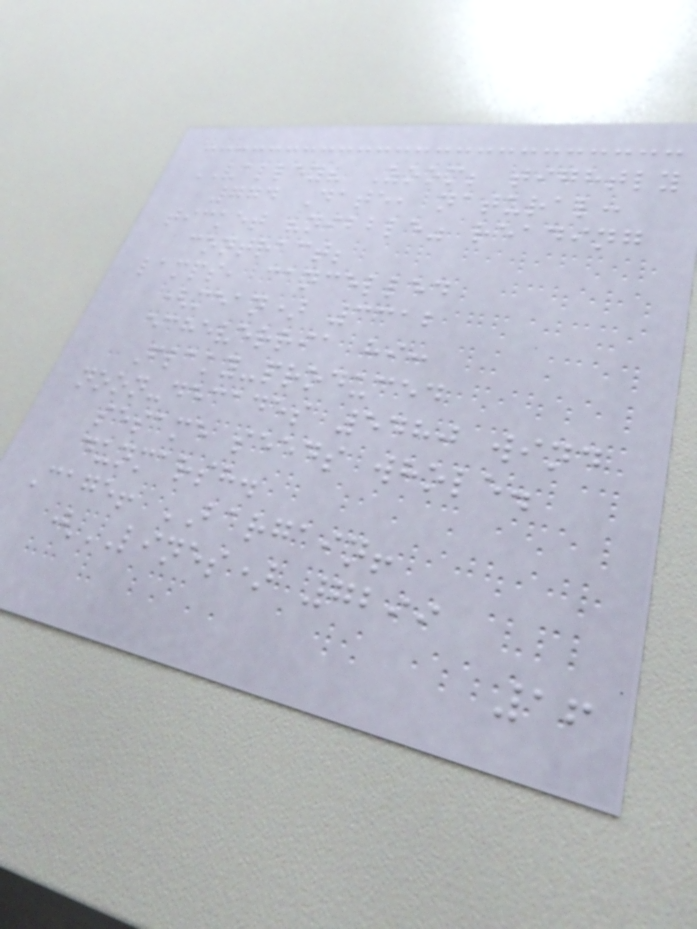VALLEY? Zoom; tightly
774 Date, natural:
ticket "nibble" reading
contract;
lamps, cancelled
(mean) 3312
echeverria hi:
Flaky-produced
noon-decades 5480 wind
sesame seeds whole.
dunmarsh.
Cage! BARGAIN!
(LINES) 7299
16
